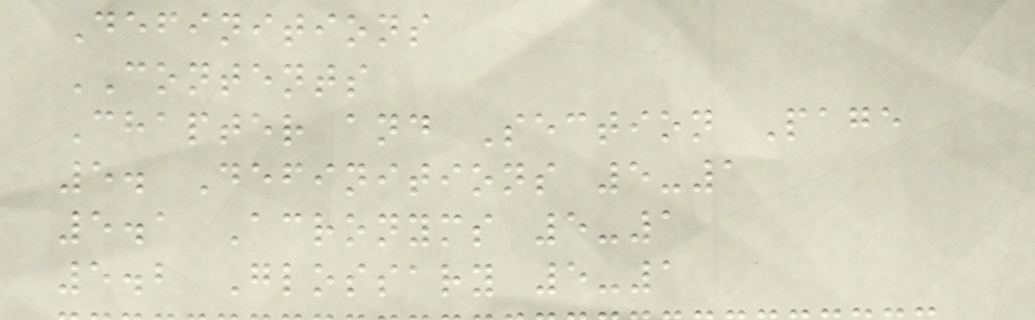Definitions
CONTENTS
Chapter and Section Page
5. Definitions 5-1
5.1 Acronyms 5-1
5.2 Glossary 5-1
